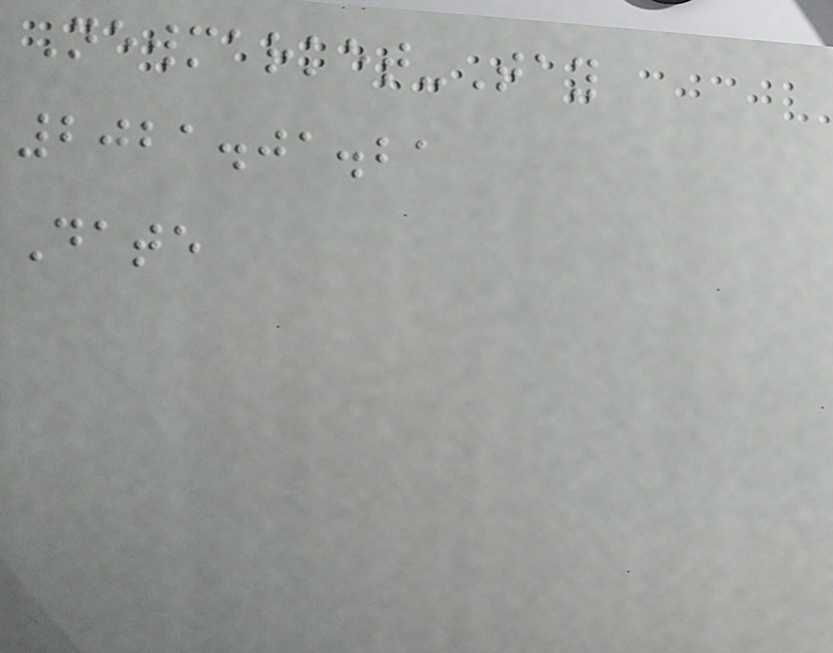Newmarket-Tay
2021.01.21
Date
